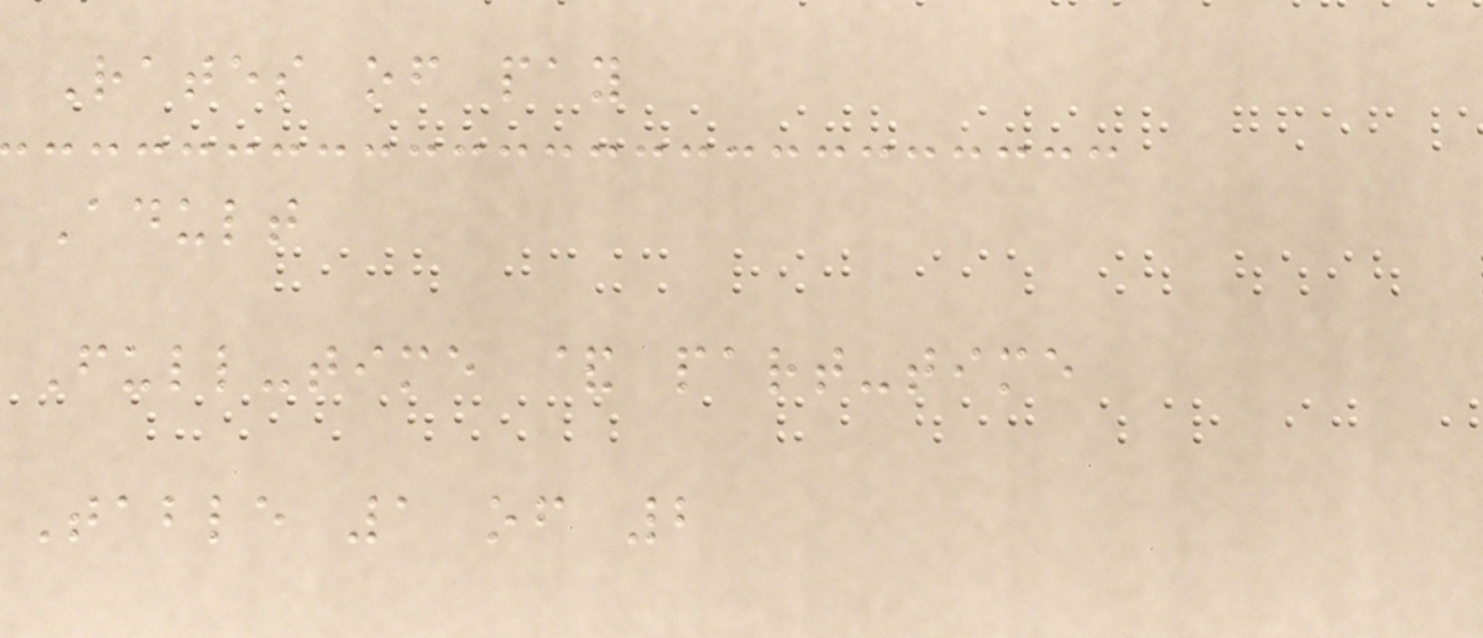Rates of pay
Adult
Full-time & part-time
Table 1 of 2
